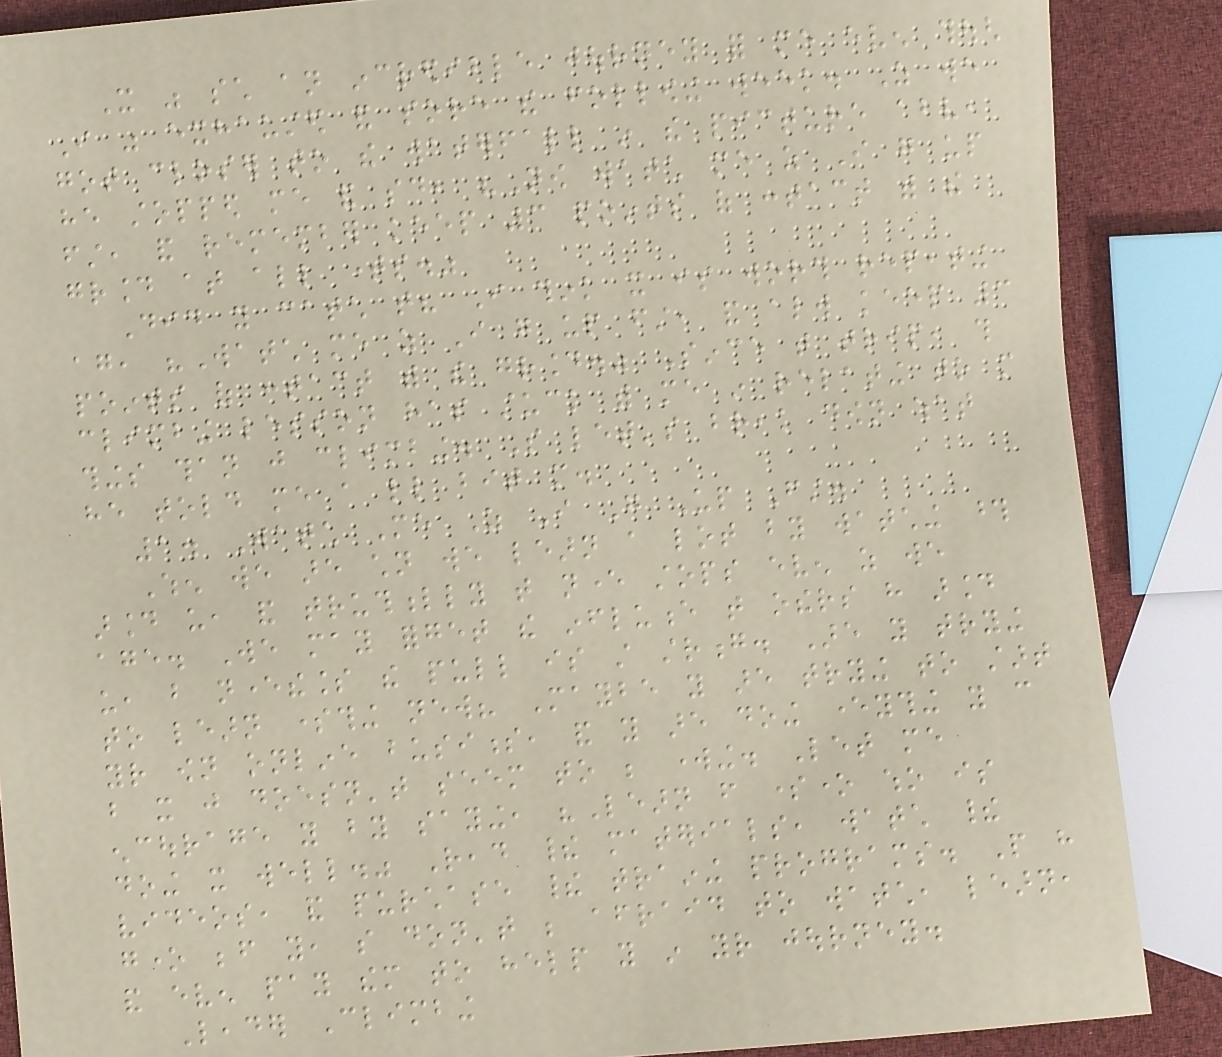It was such an incredible journey for me even though
I was exhausted and sore the following week. As we
got closer to the waterfall in the picture above,
he stopped me and said, "Now watch me as I go up
first, and remember keep 3 points of contact with the
ground at all times."
Did you catch that? I think it is worth repeating
again, "Watch me as I go up first, and always keep 3
points of contact with the ground." Since that trip, this
climbing lesson has stuck with me in relating to more
things than just climbing. So let's break down what
he told me a little bit more.
1. Watch Me As I Go Up First.
When we are children we learn a lot by watching those
around us, and truthfully that never stops even as we
age. We may forget the influence that others have around
us, but nevertheless the pull is still strong. Are you trying
to learn something new? Maybe you are trying to start
your own online business, and you are doing everything you can
but it just doesn't seem to be working. Let me
encourage you by saying, "Learn from someone who is
doing it well." Read their materials, watch their
videos, and purchase their training programs. People have
gone before you, so don't be afraid to watch, learn,
and even pay them to help you in your journey.
Leader Climbing
